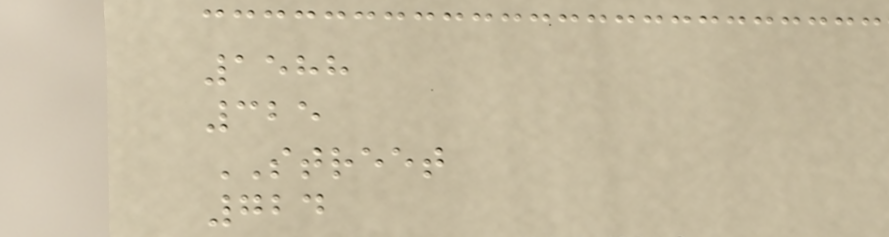1588
325
STREET
724
